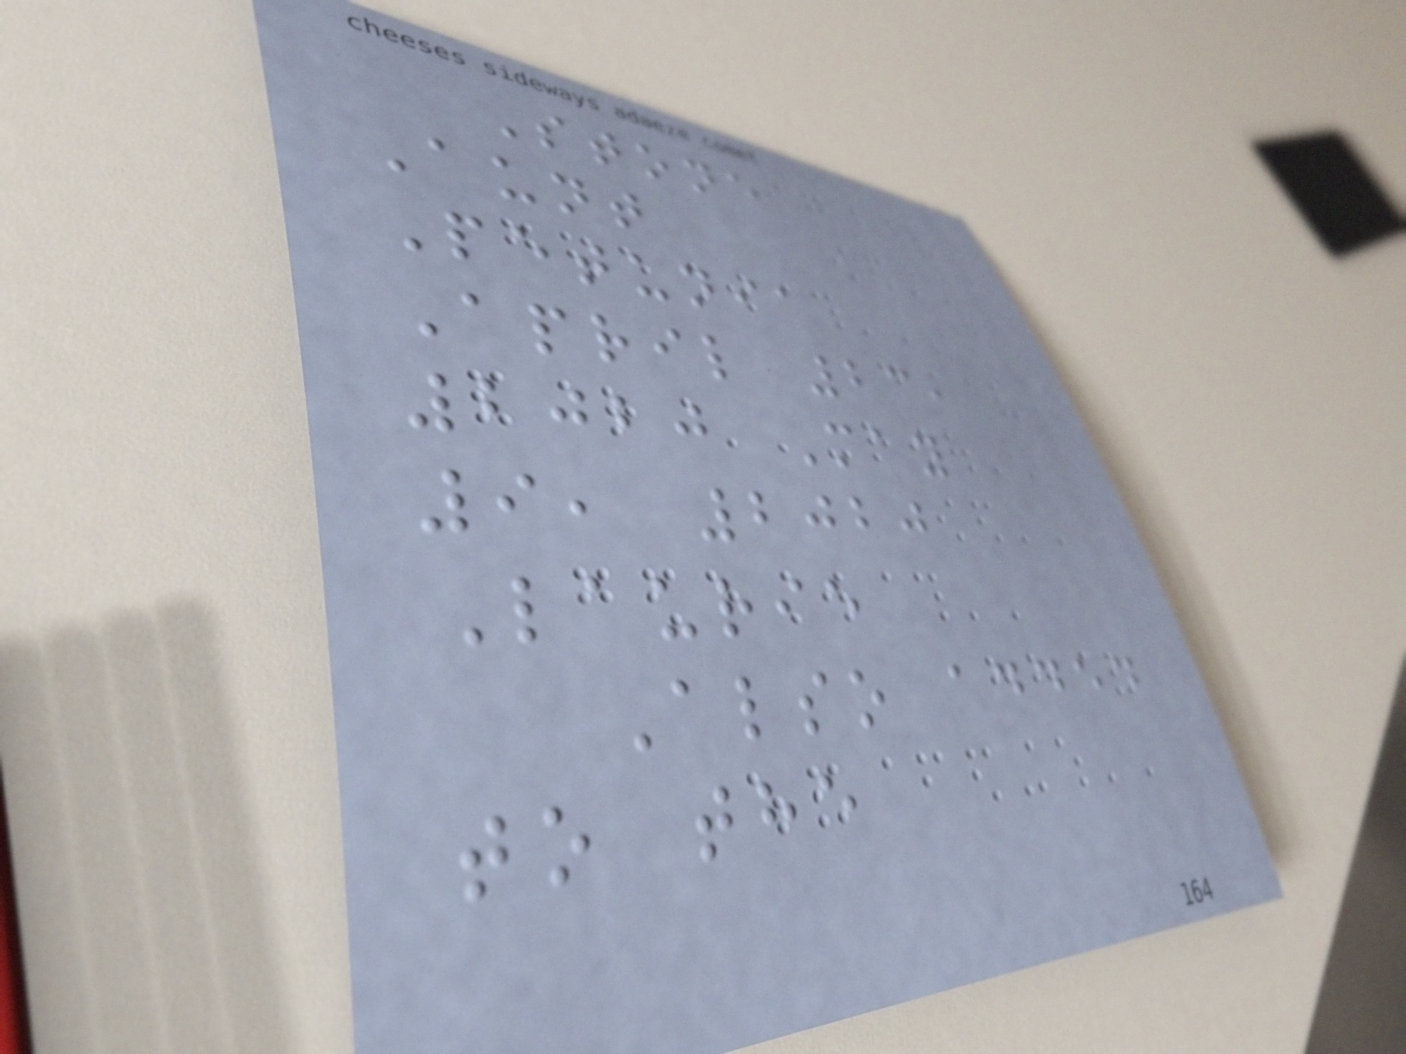Stone
Aunt
Petunia
April 23,
2020 May
9, 2020
Laurie
Also added
to the
